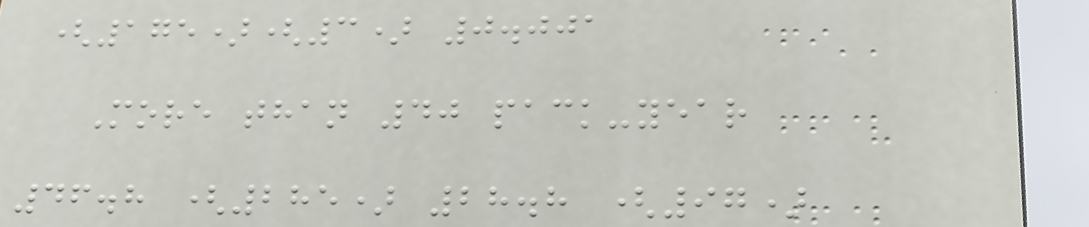(175)(3) 0.001
More than 40 pack-year
46.8 (285) 28.8 (97)
